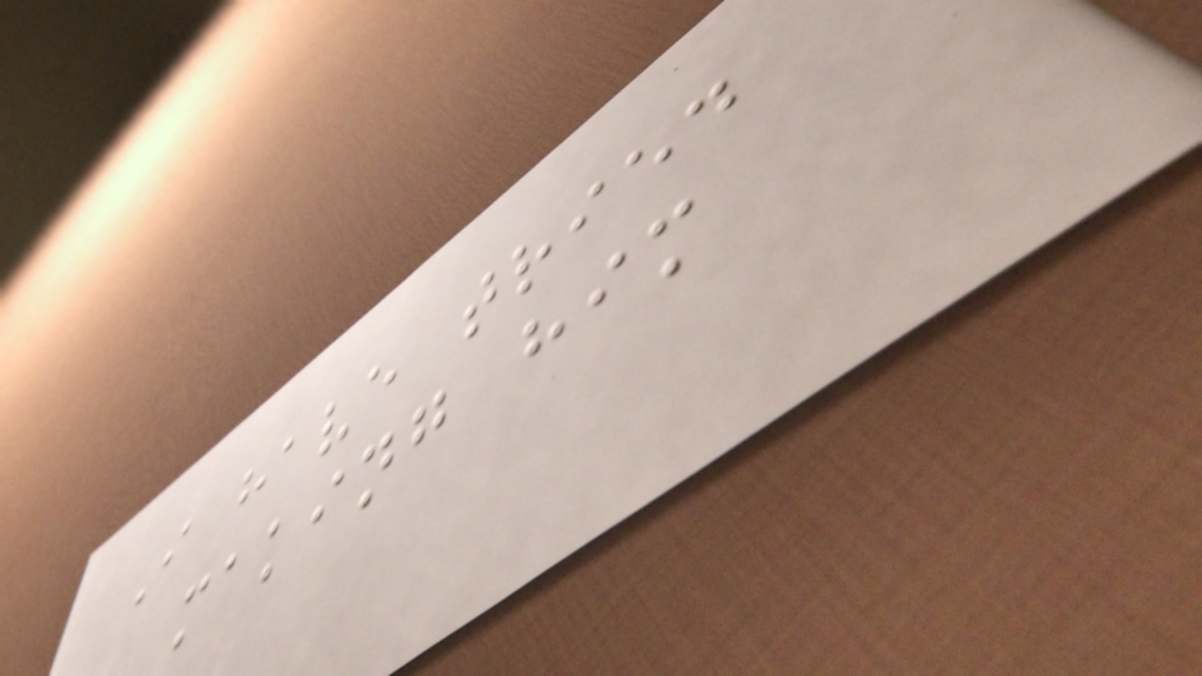I have tried
making him
